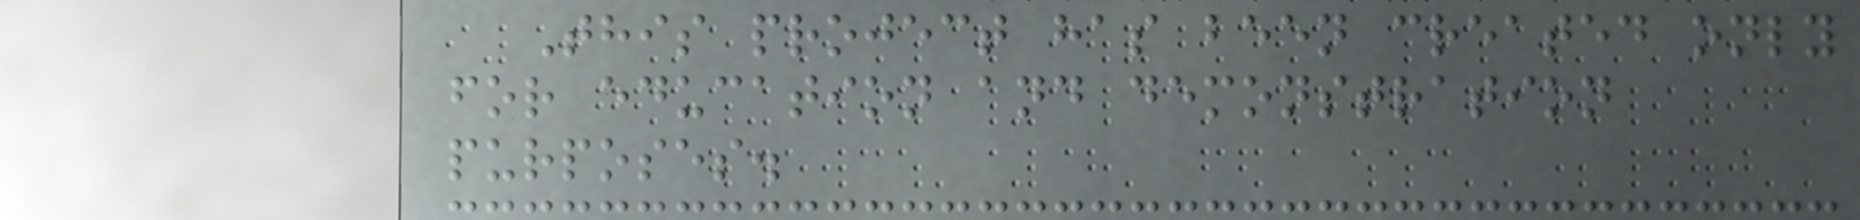This project has been created only
for education and demonstration
purposes.
